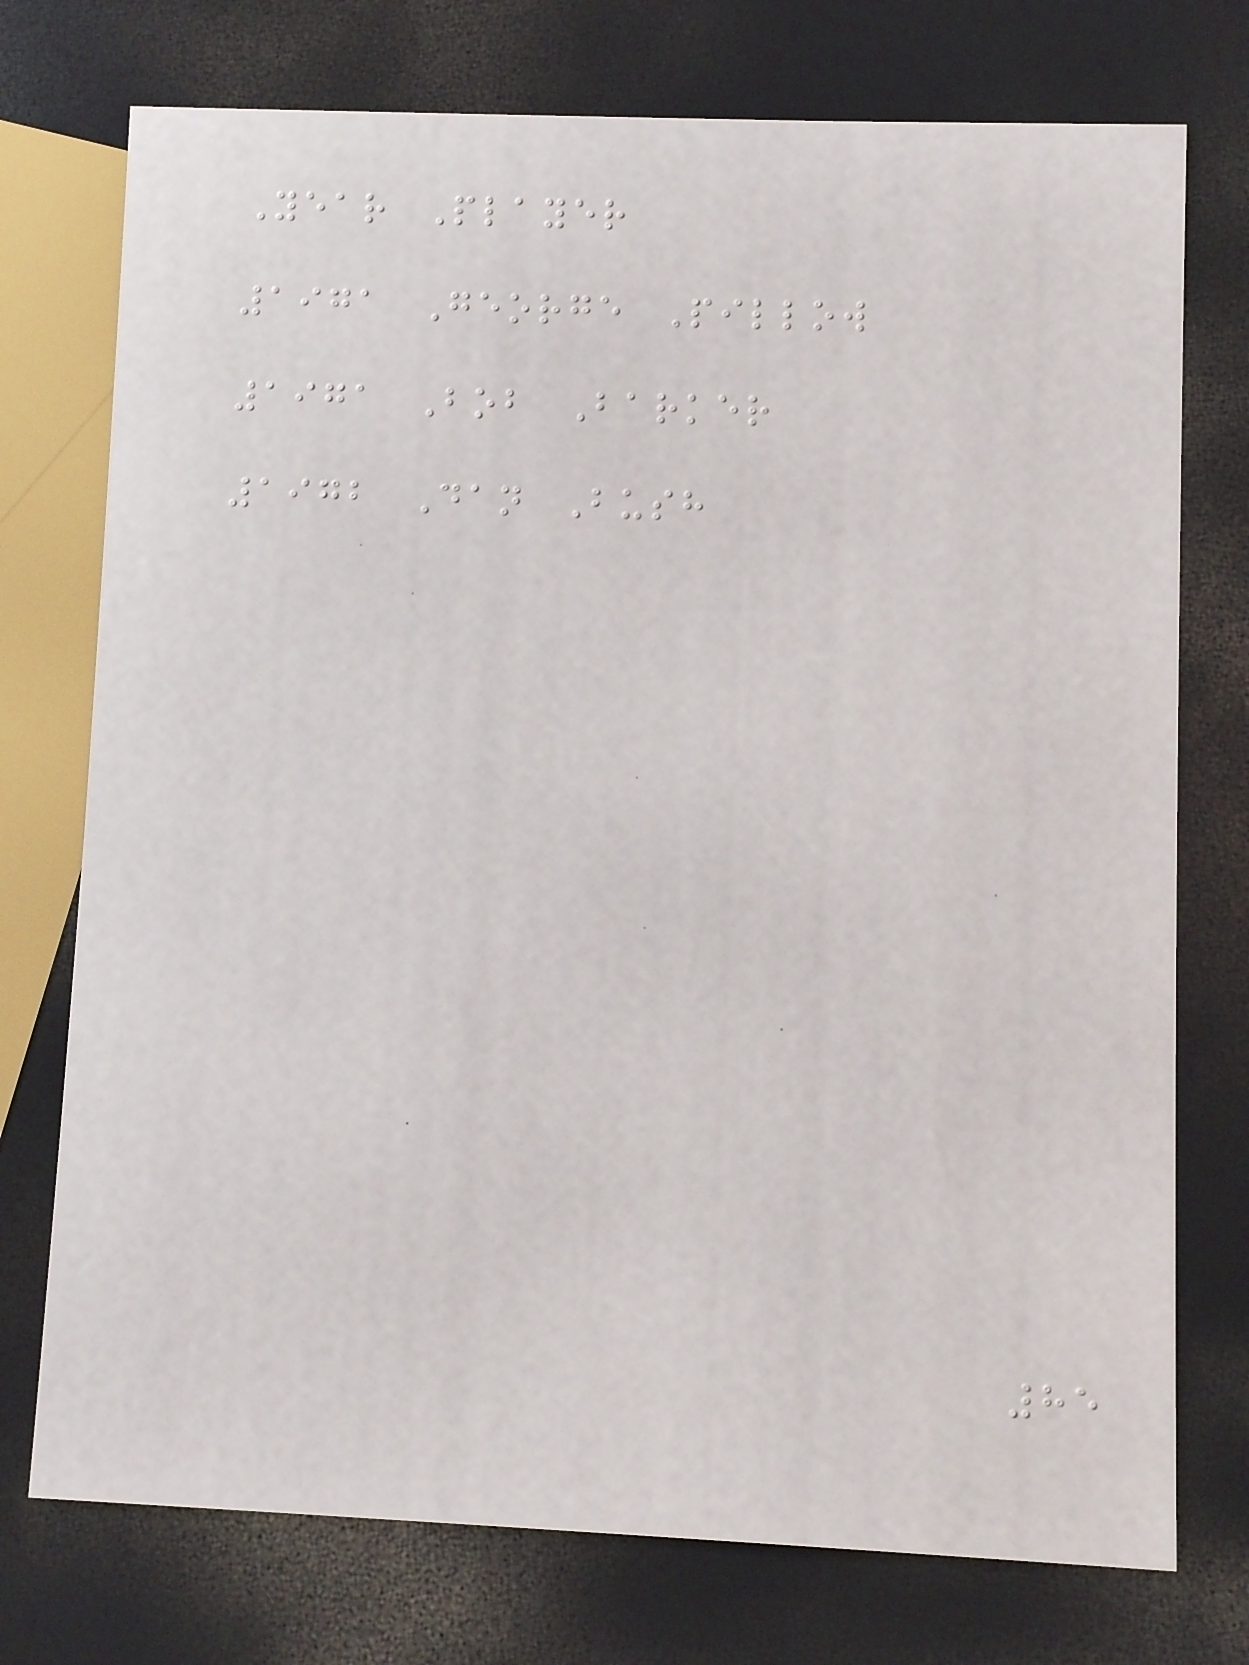Year Player
1971 George Pillow
1971 Bob Barker
1972 Dan Bush
85
